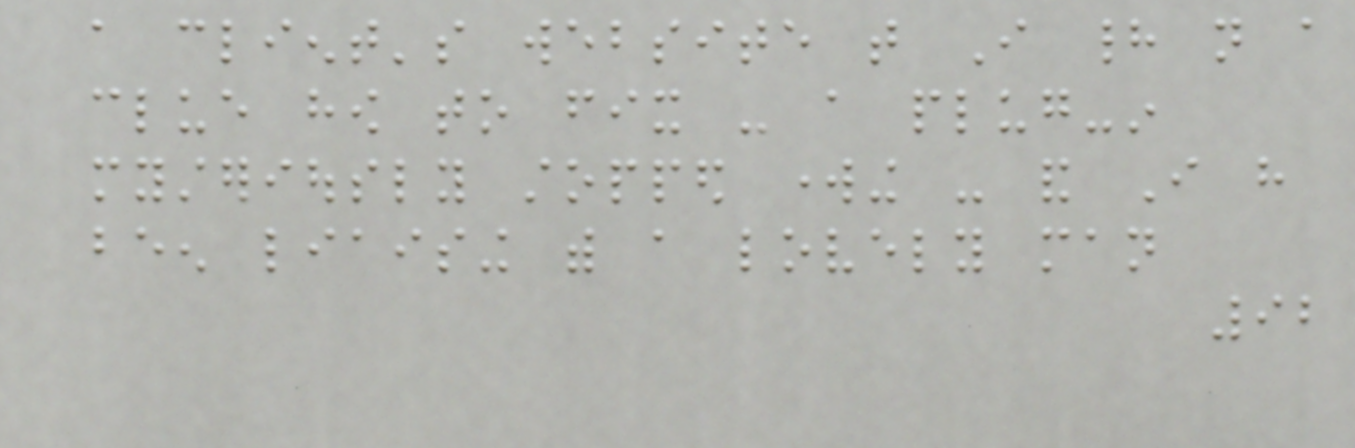a client's website that I had not a
clue how to fix - a plug-in
mysteriously stopped working - and I have
been liaising with a lovely man
92
